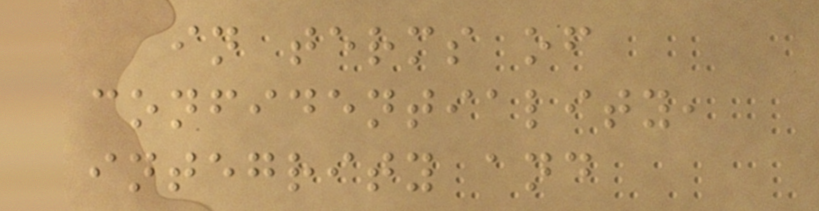in terms of
confidentiality,
integrity and
